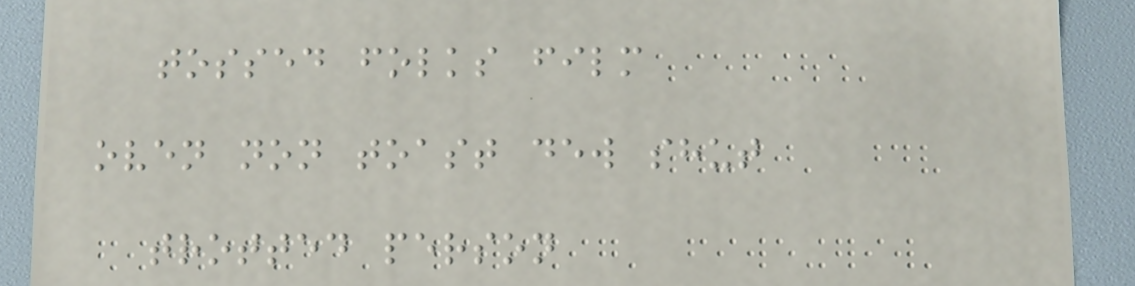tossed folks film
oven non toast dew shut
trotted person
